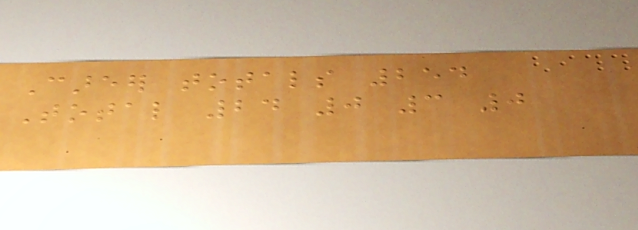Career totals 254
Total 24 0 3 0
